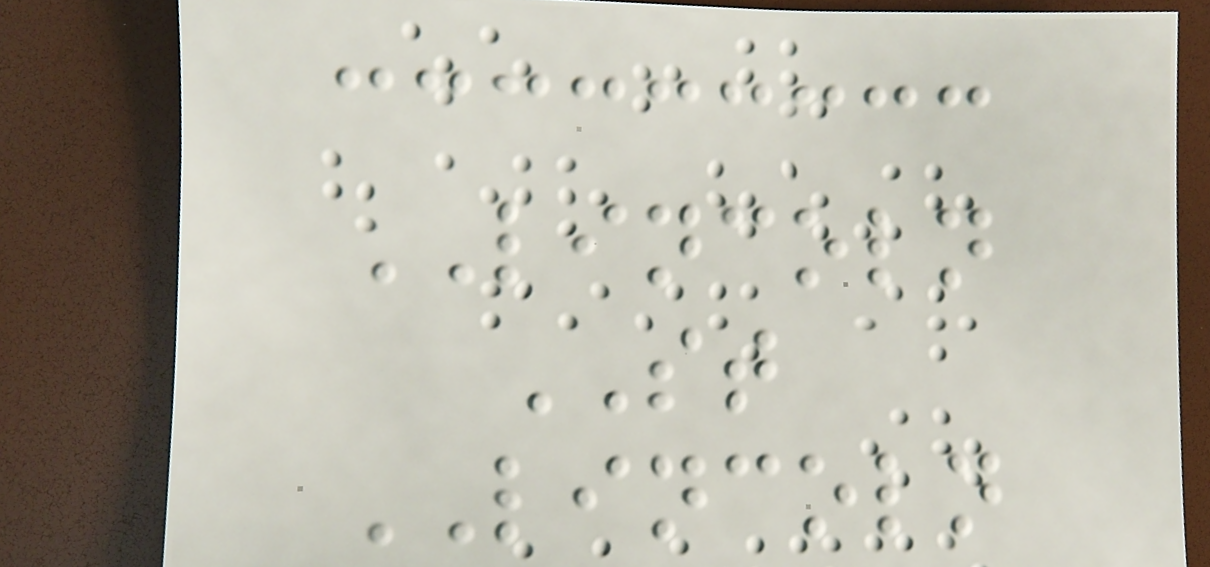LINCOLN
ST
LINCOLN
